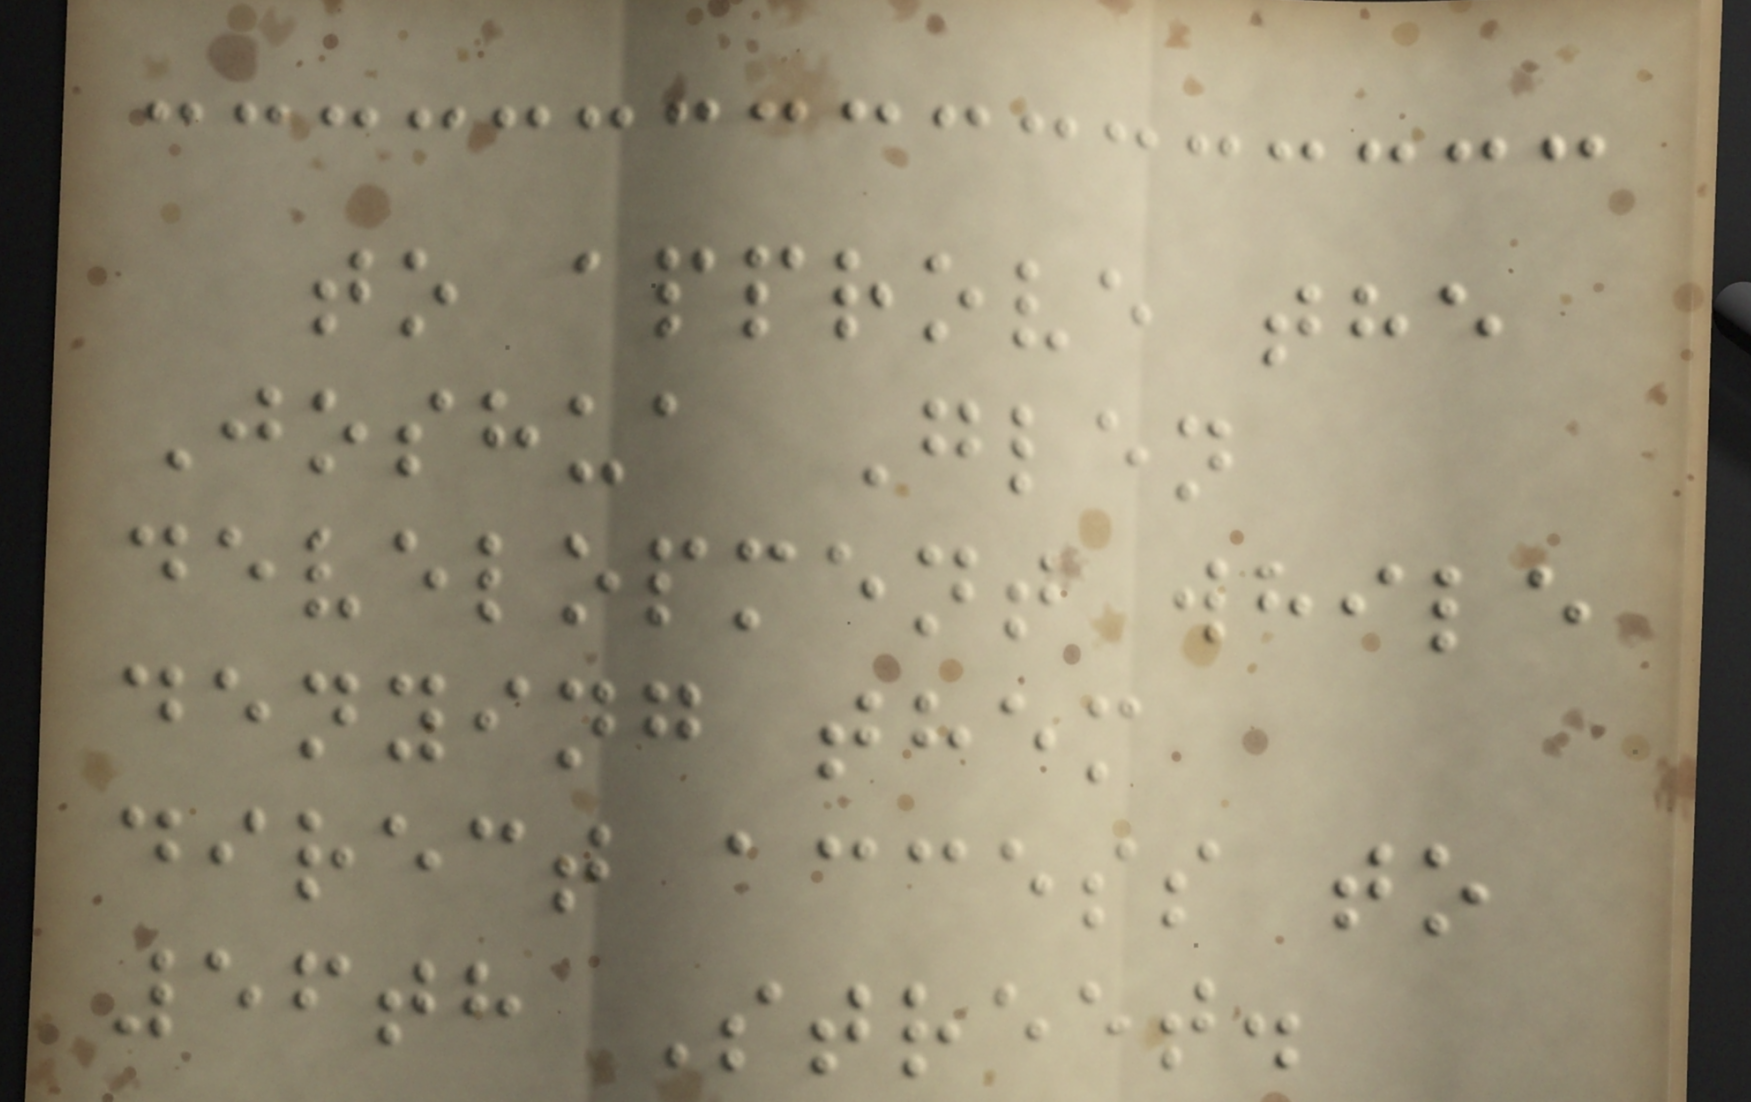to approve the
Joshua Glen
development while
denying them
direct access to
56th Street.
